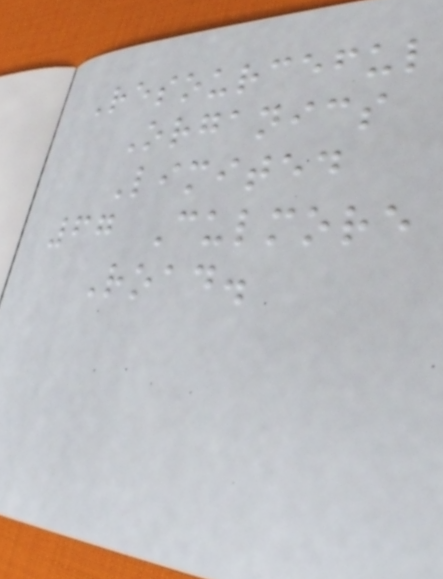Resourceful
Organics
Limited
67 Culmore
Road.
